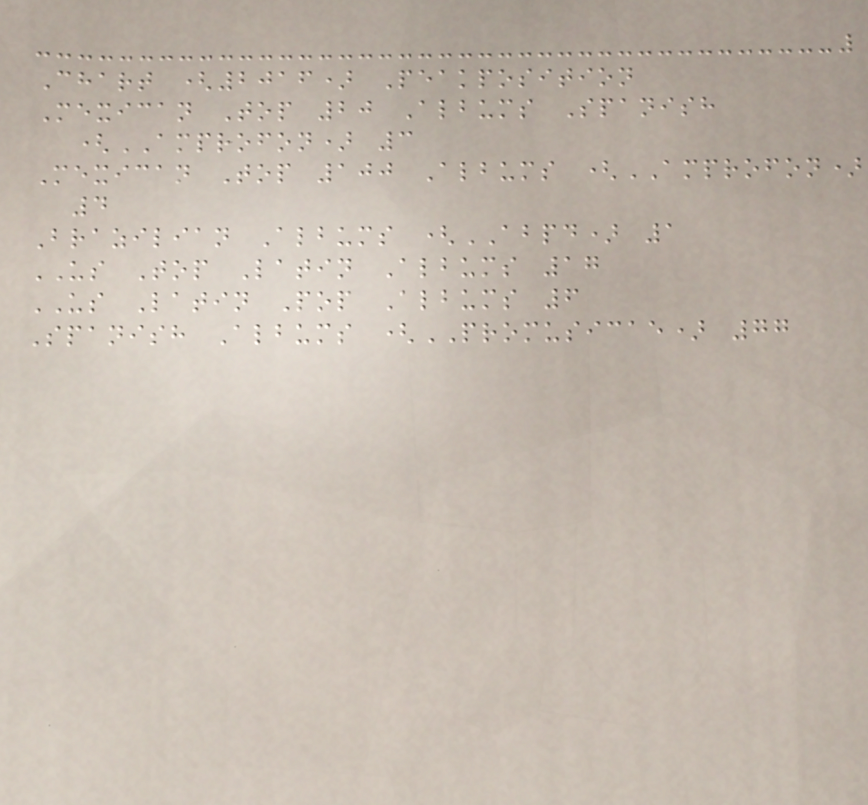Chart (2016) Peakposition
Mexican Top 20 Albums Spanish
(AMPROFON) 3
Mexican Top 100 Albums (AMPROFON)
4
Brazilian Albums (ABPD) 1
US Top Latin Albums 17
US Latin Pop Albums 6
Spanish Albums (PROMUSICAE) 77
